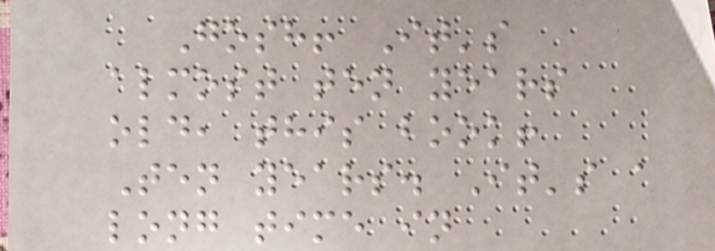Gosh! It's
almost ten years
old, this book!
Ten years. It's a
long time in
